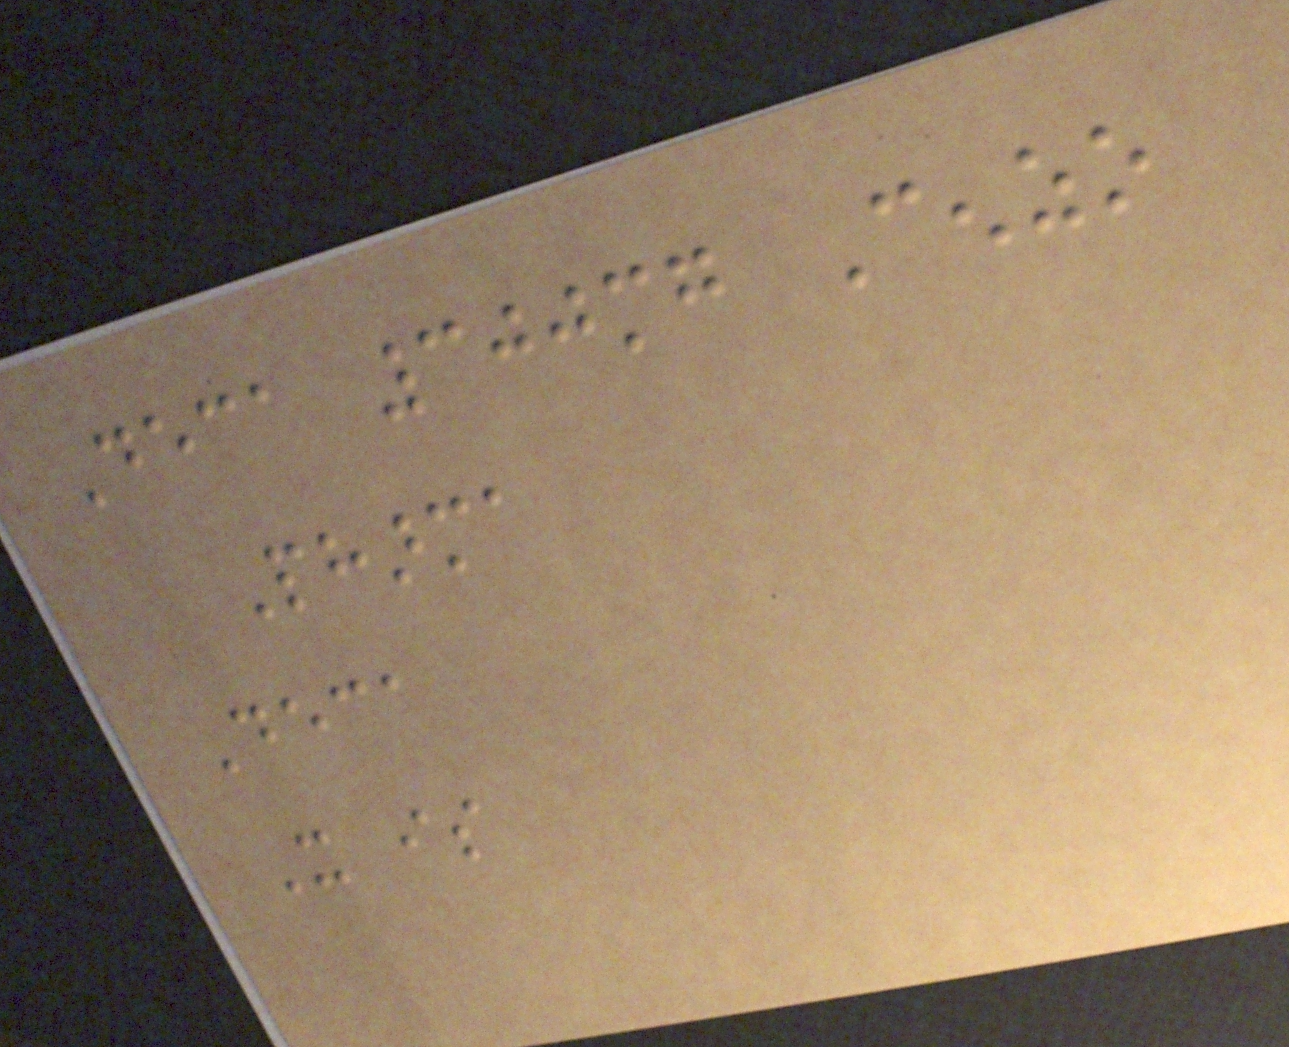Deca 300mg Cenzo
Pharma
Deca
It is
